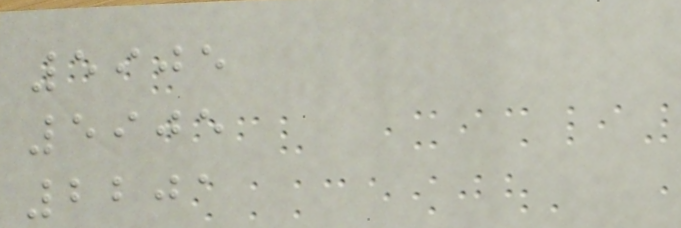5905
5905
2201
